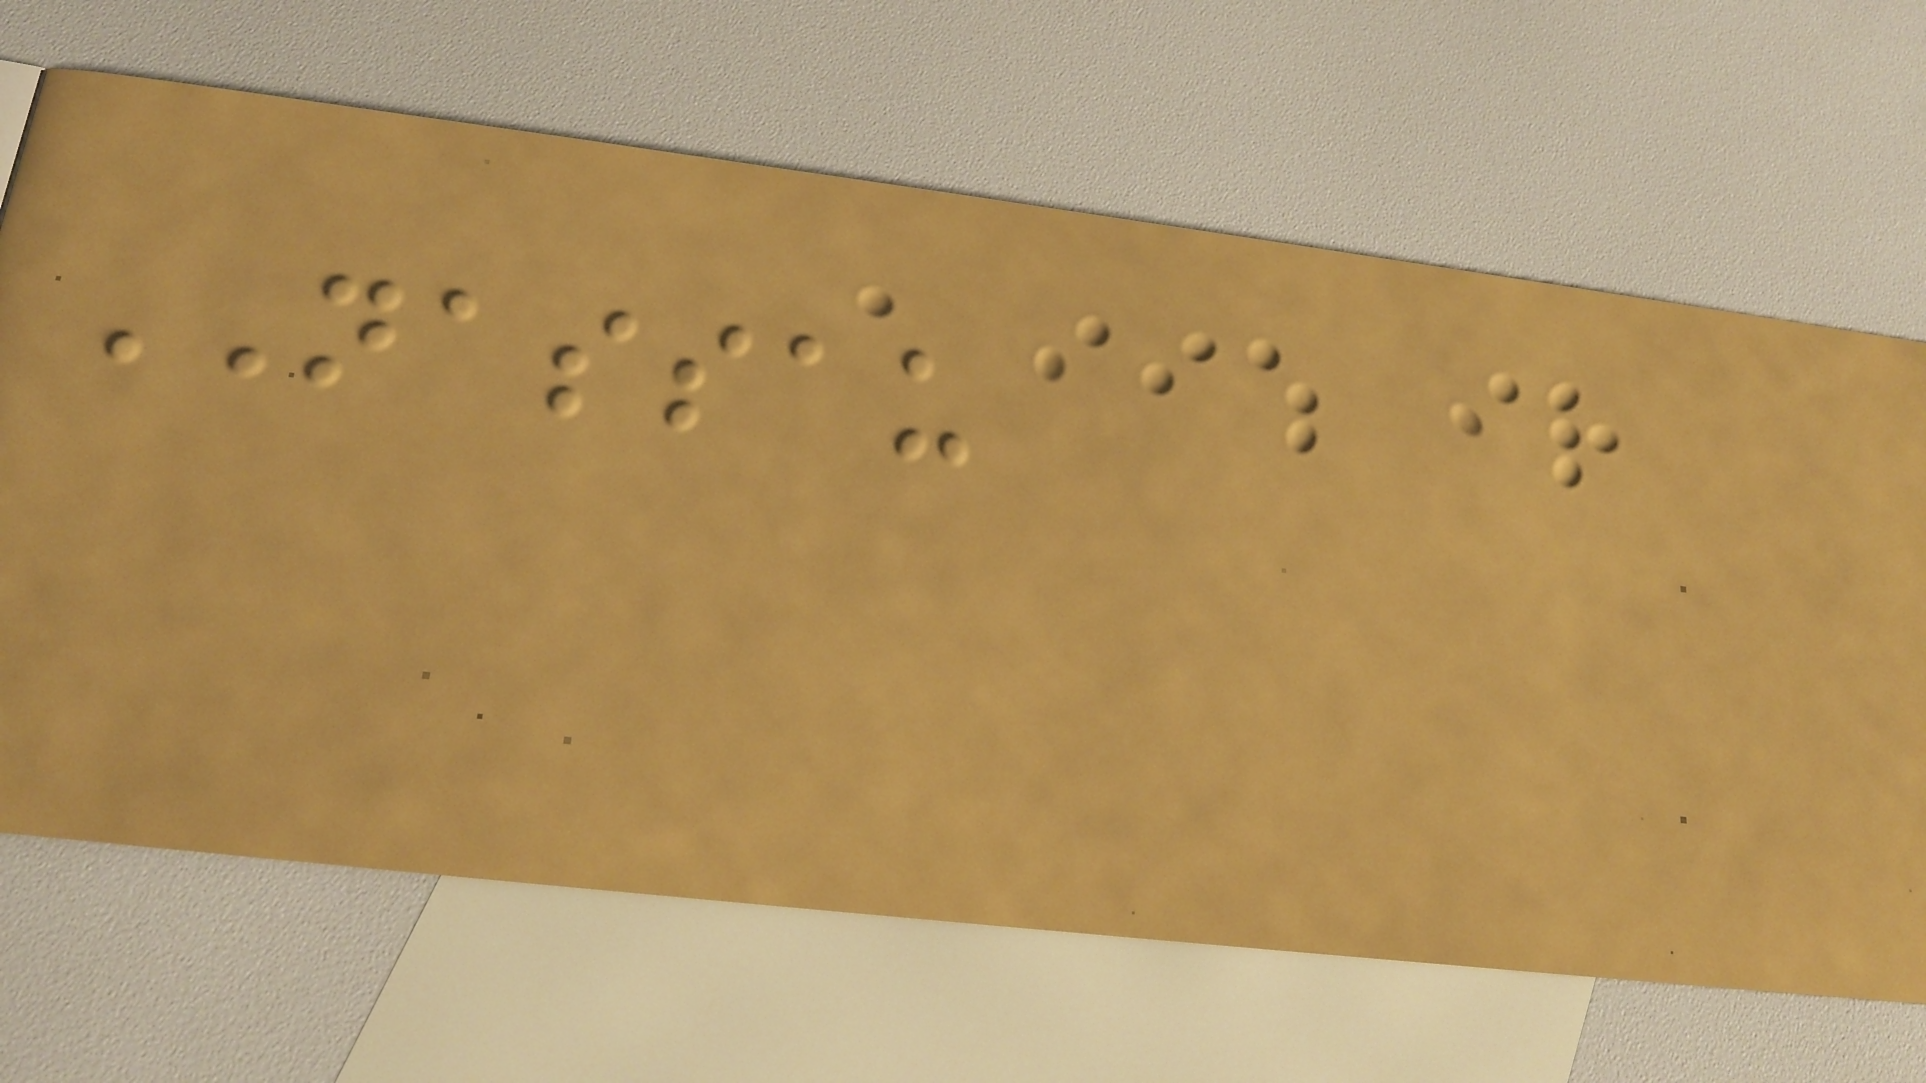NASSAU
